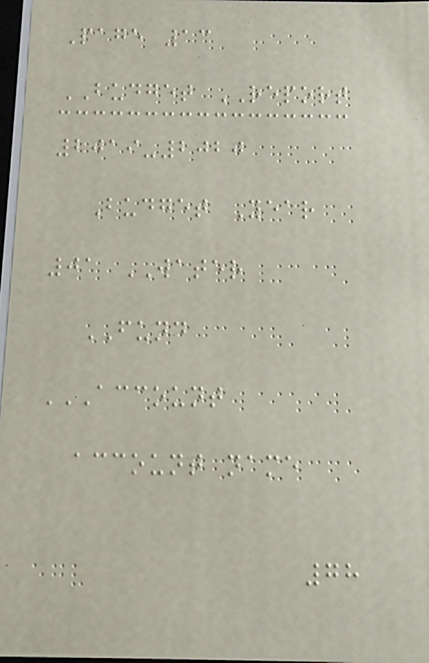Page 13
BUDGET REPORT
2019-2020
Budget Year
01 WATER
FUND
ACCOUNT
ACCOUNT NAME
78
